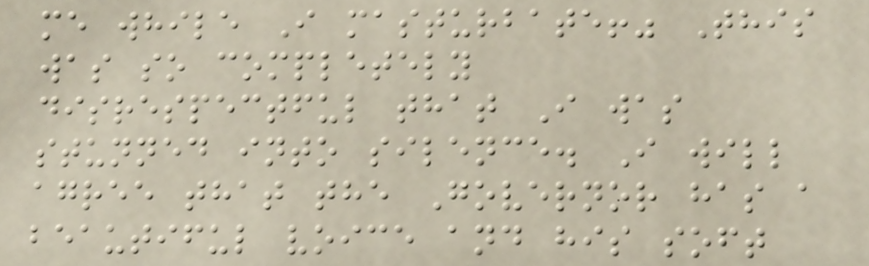me while I masturbate!" This
was so completely
disrespectful that I was
stunned into silence. I will
agree that the Governor has a
beautiful voice and his soft
